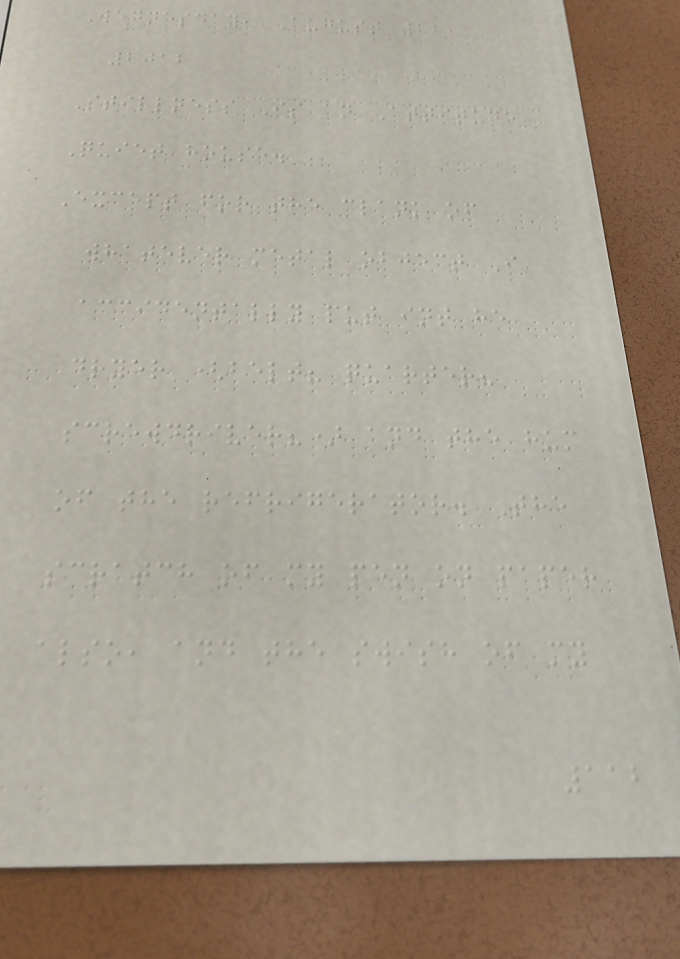Wednesday, August 22,
2012
Stillness Is an Attitude
Quiet house.
Except for the clank of
whatever metal object I
accidentally put int he
dryer (belt? quarter?
screwdriver?) and the hum
of the refrigerator. The
scratch of my pen on paper
also, and the swish of my
112
